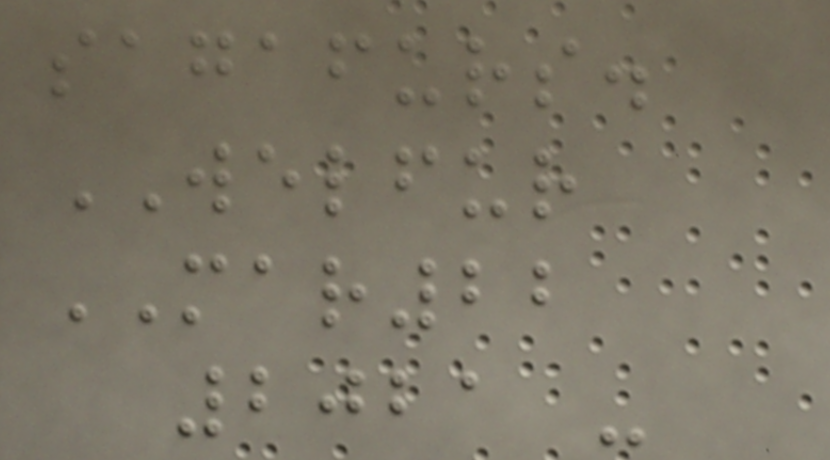sagafurs.
WELFUR
MAR22
2021 -
